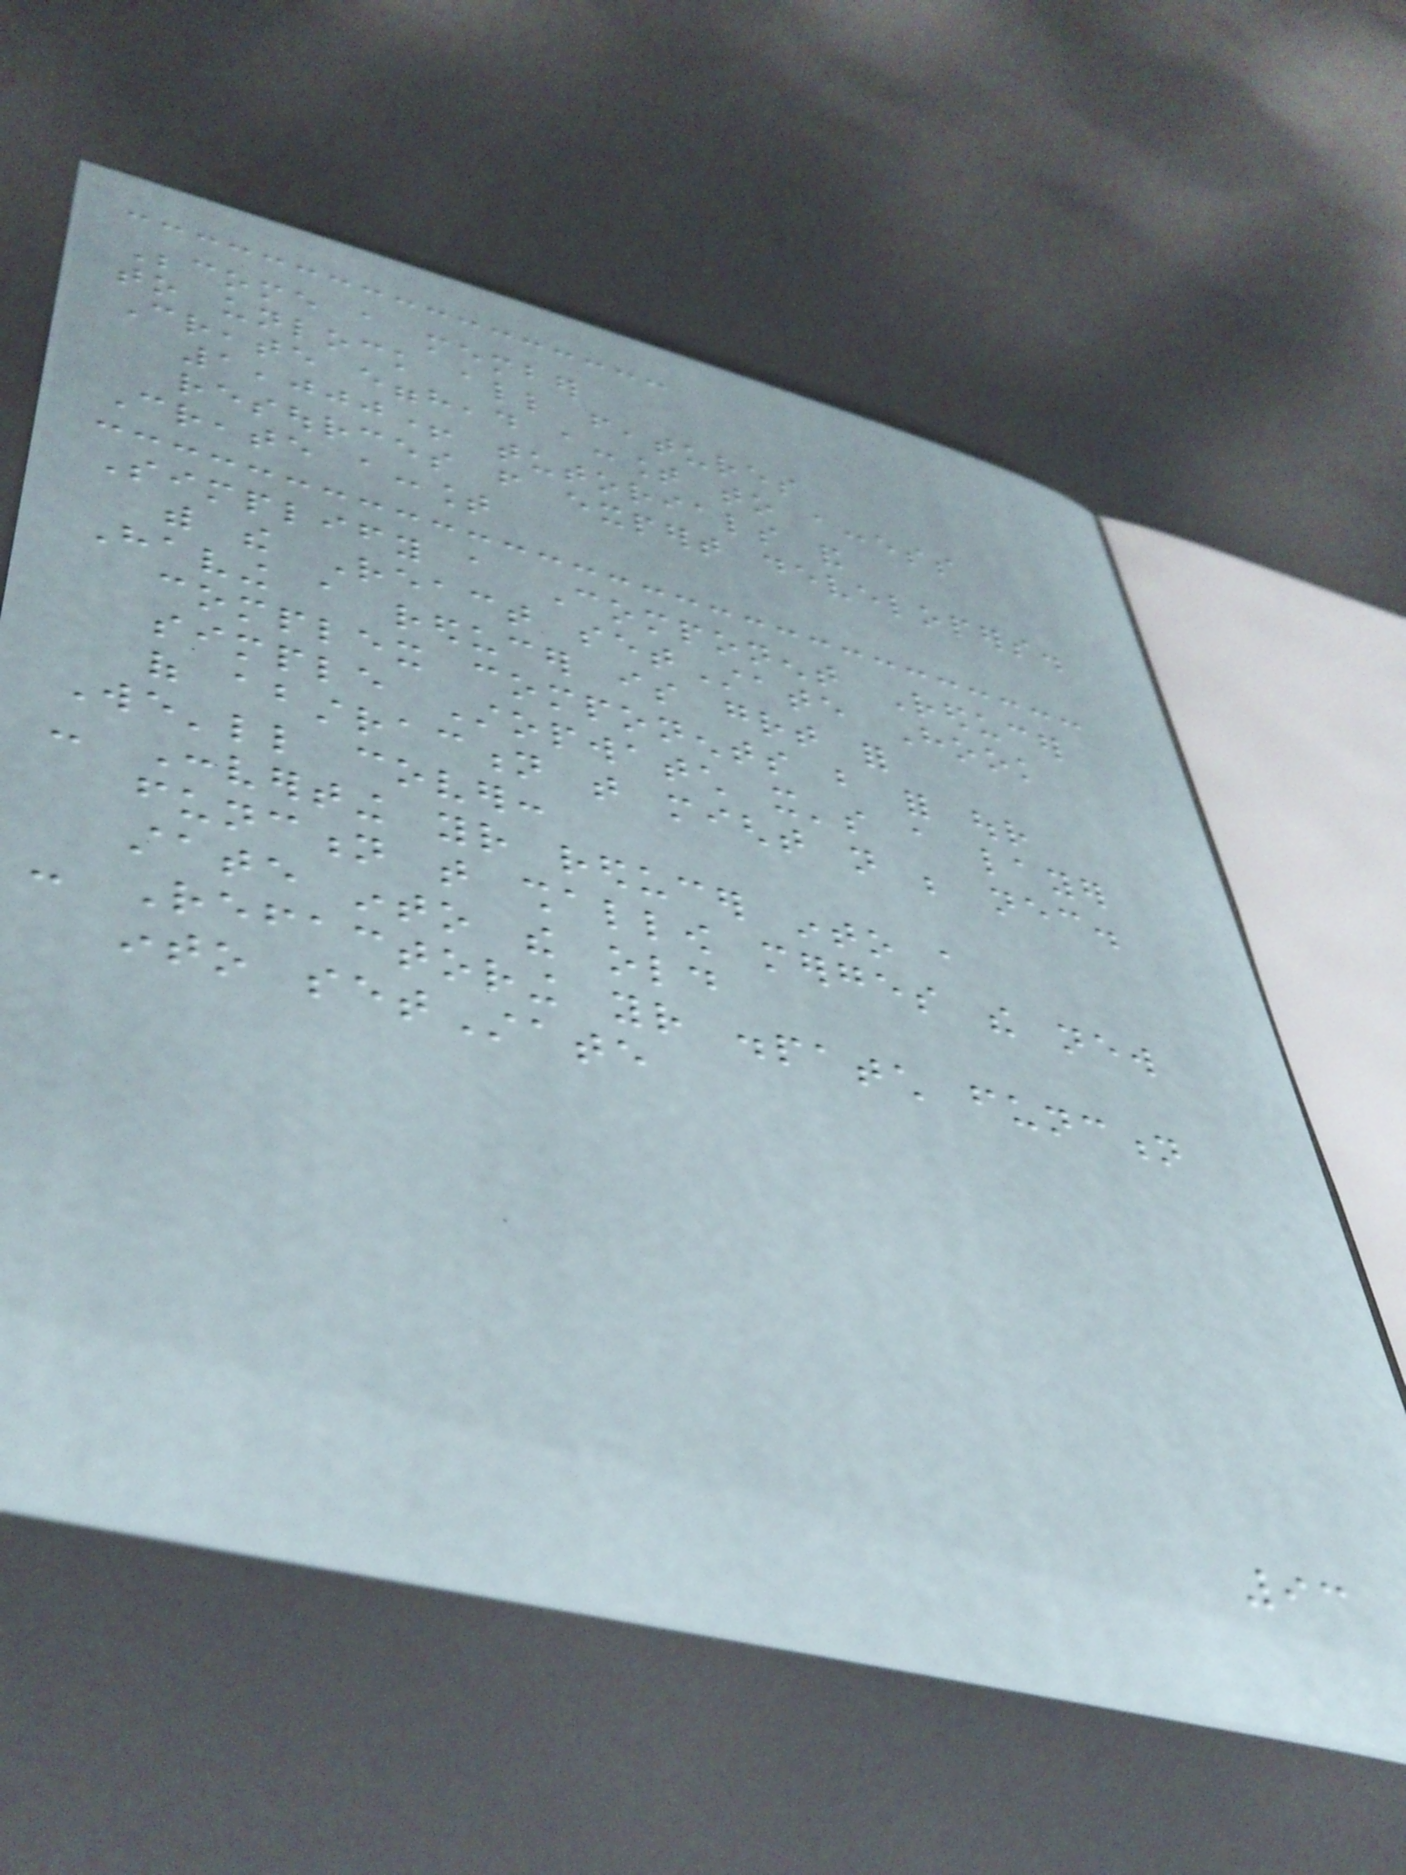Become a member
to unlock all features
Create egghead account to access
1,000+ tutorials and
resources from expert developers.
Create account
Simplify a Component Reducer
with the React setState Hook
Having a reducer is great for
complex components but for our
simple Stopwatch it's a layer
of abstraction that might not be necessary.
We'll cover:
- Converting your reducer into a
function that shallow merges the new
state into the old
- Refactoring your dispatch function
into setState
93
